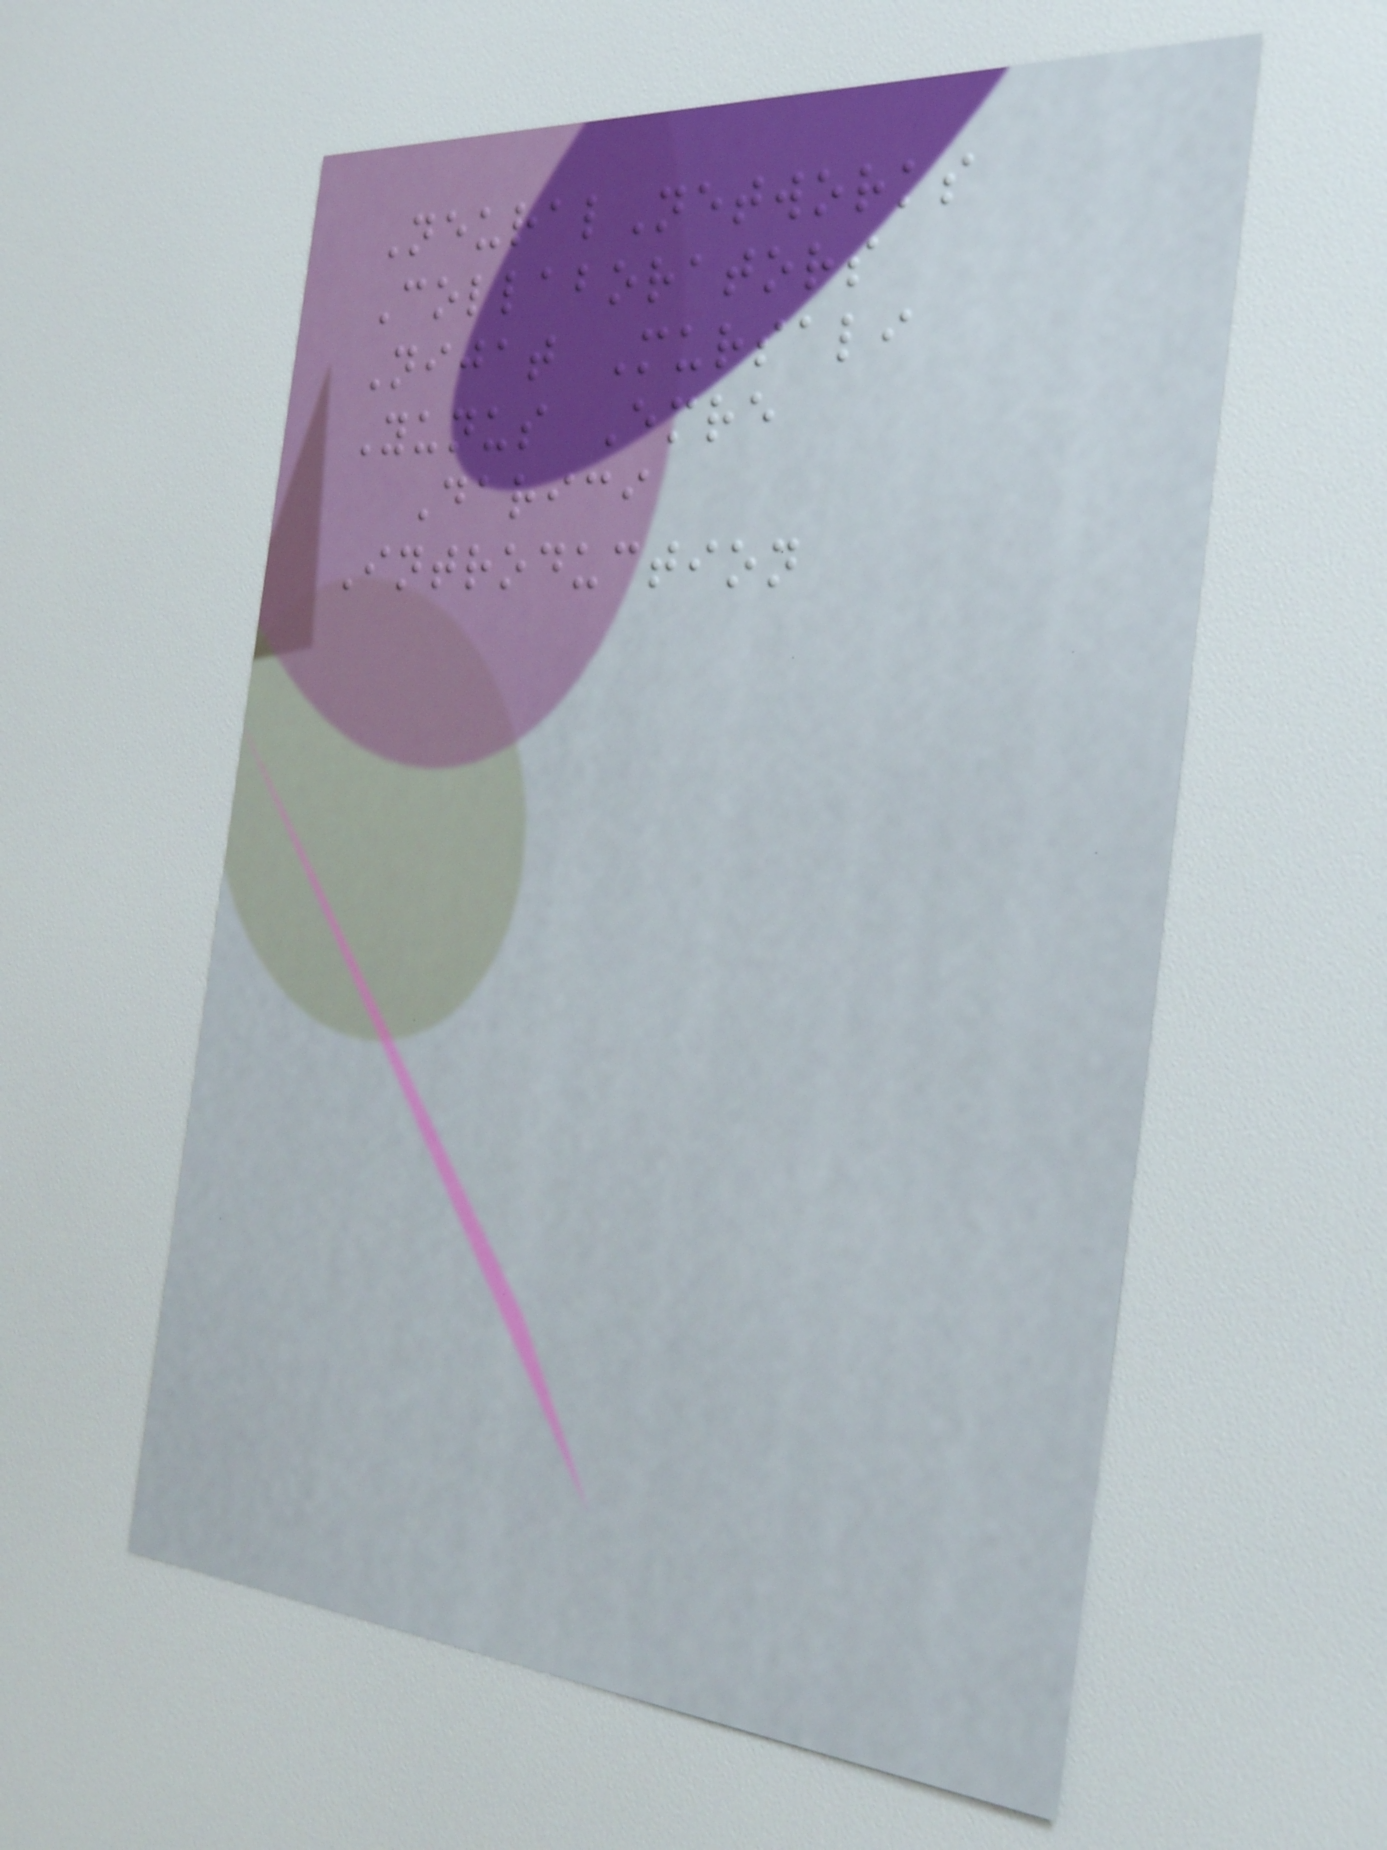NeuralNetworks
Collaborators
Nijat Mursali
Yunus Emre
Darici
Introduction
